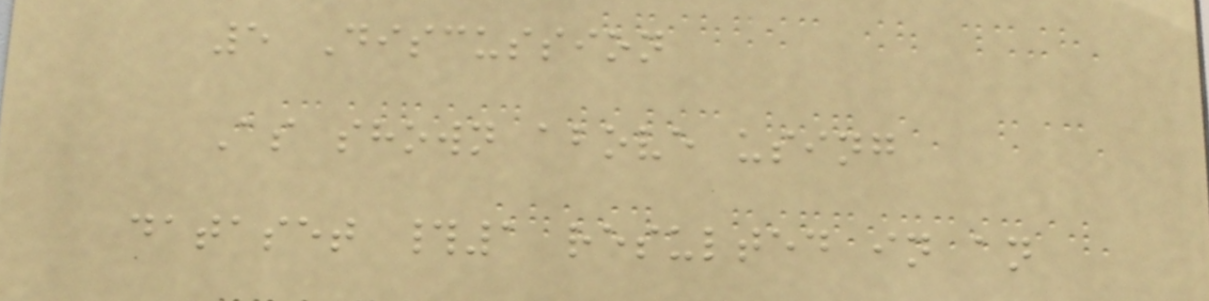5 Discussion
As shown above using
dataset #1 resulted in an
